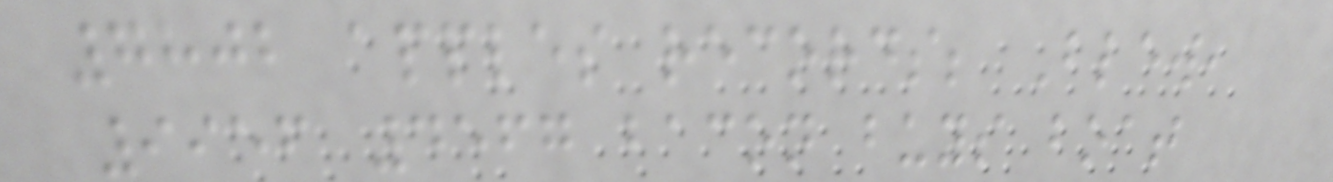7802 apples records; Blew,
9956 4567 bacon buys boat
